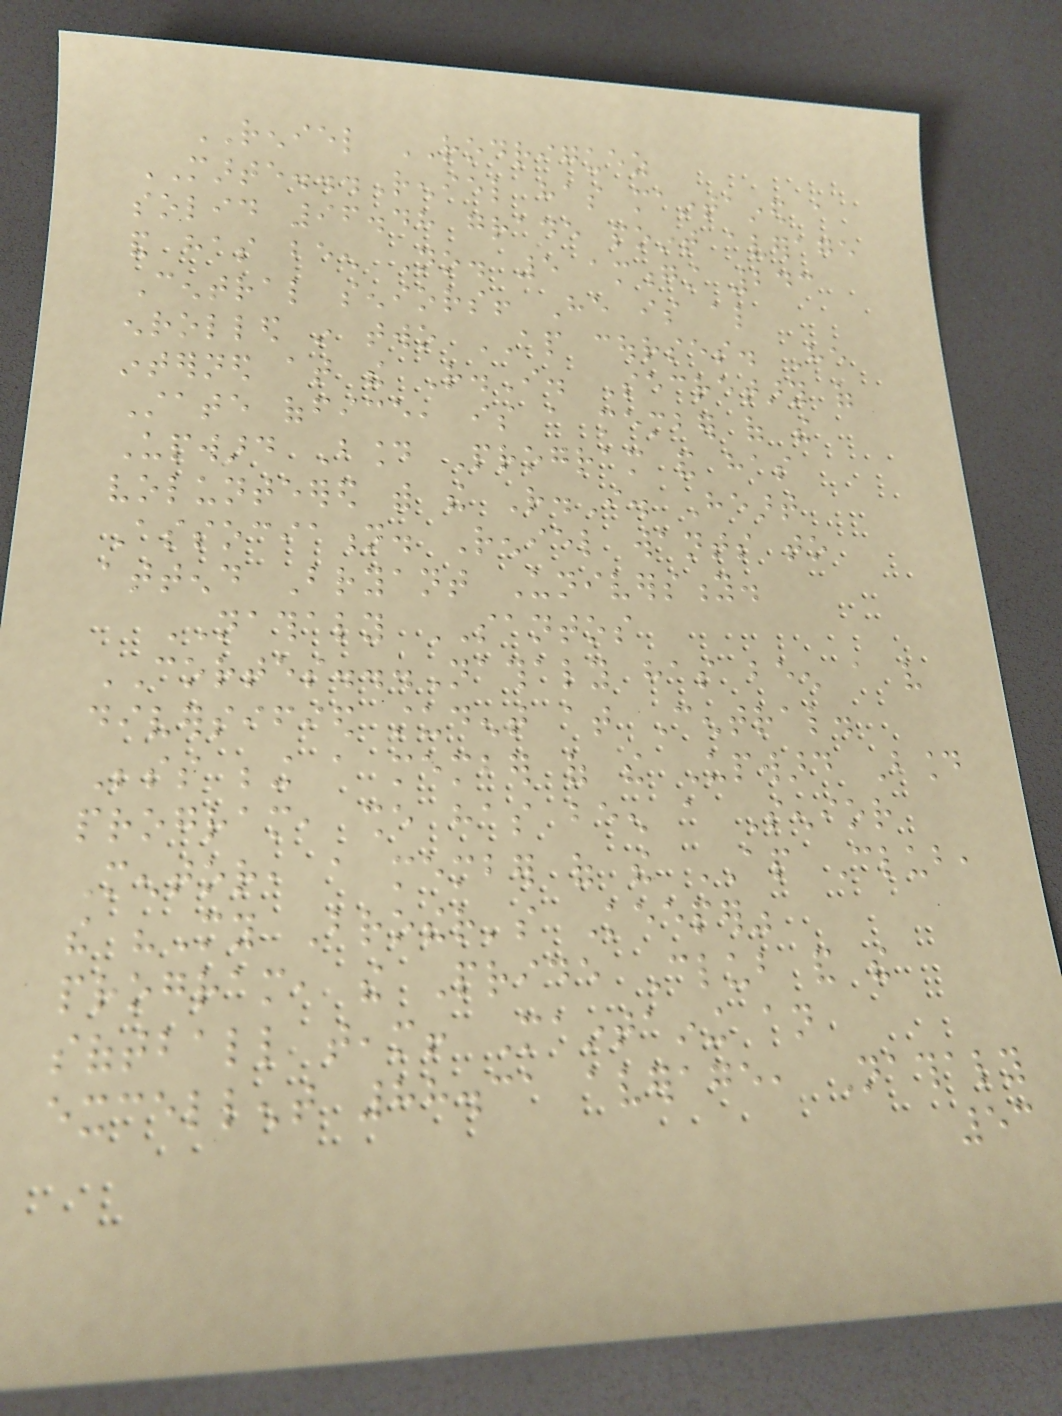RENIEL RODRIGUEZ
MARTE...Reniel has maintained a
solid 96.48 grade point average
and has been No. 5 amongst 243
Central seniors! He is also
enrolled in two AP courses. He
interned at the R.I. Secretary of
State office, is a member of the
Upward Bound Program and has
volunteered with the R.I. Heart
Association. Reniel wants to
attend Bryant University.
NATHALY SANTOS
CORTES...Nathaly has been a very
diversified student at Central.
Besides being a member of the Upward Bound
program, she has been a Senior
Mentor, a member of the AP Club,
the "My Brother's Keeper"
program, the Pride Club and the
softball team! Maintaining an
excellent 88.31 average, Nathaly
53
